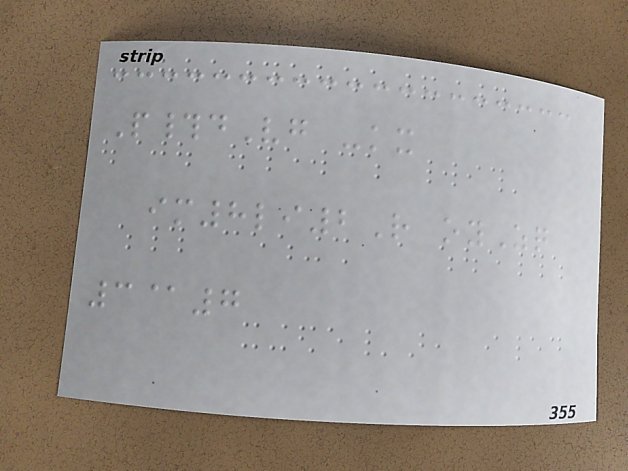P#dVg -kx
im8li2R oyZq
3@7
